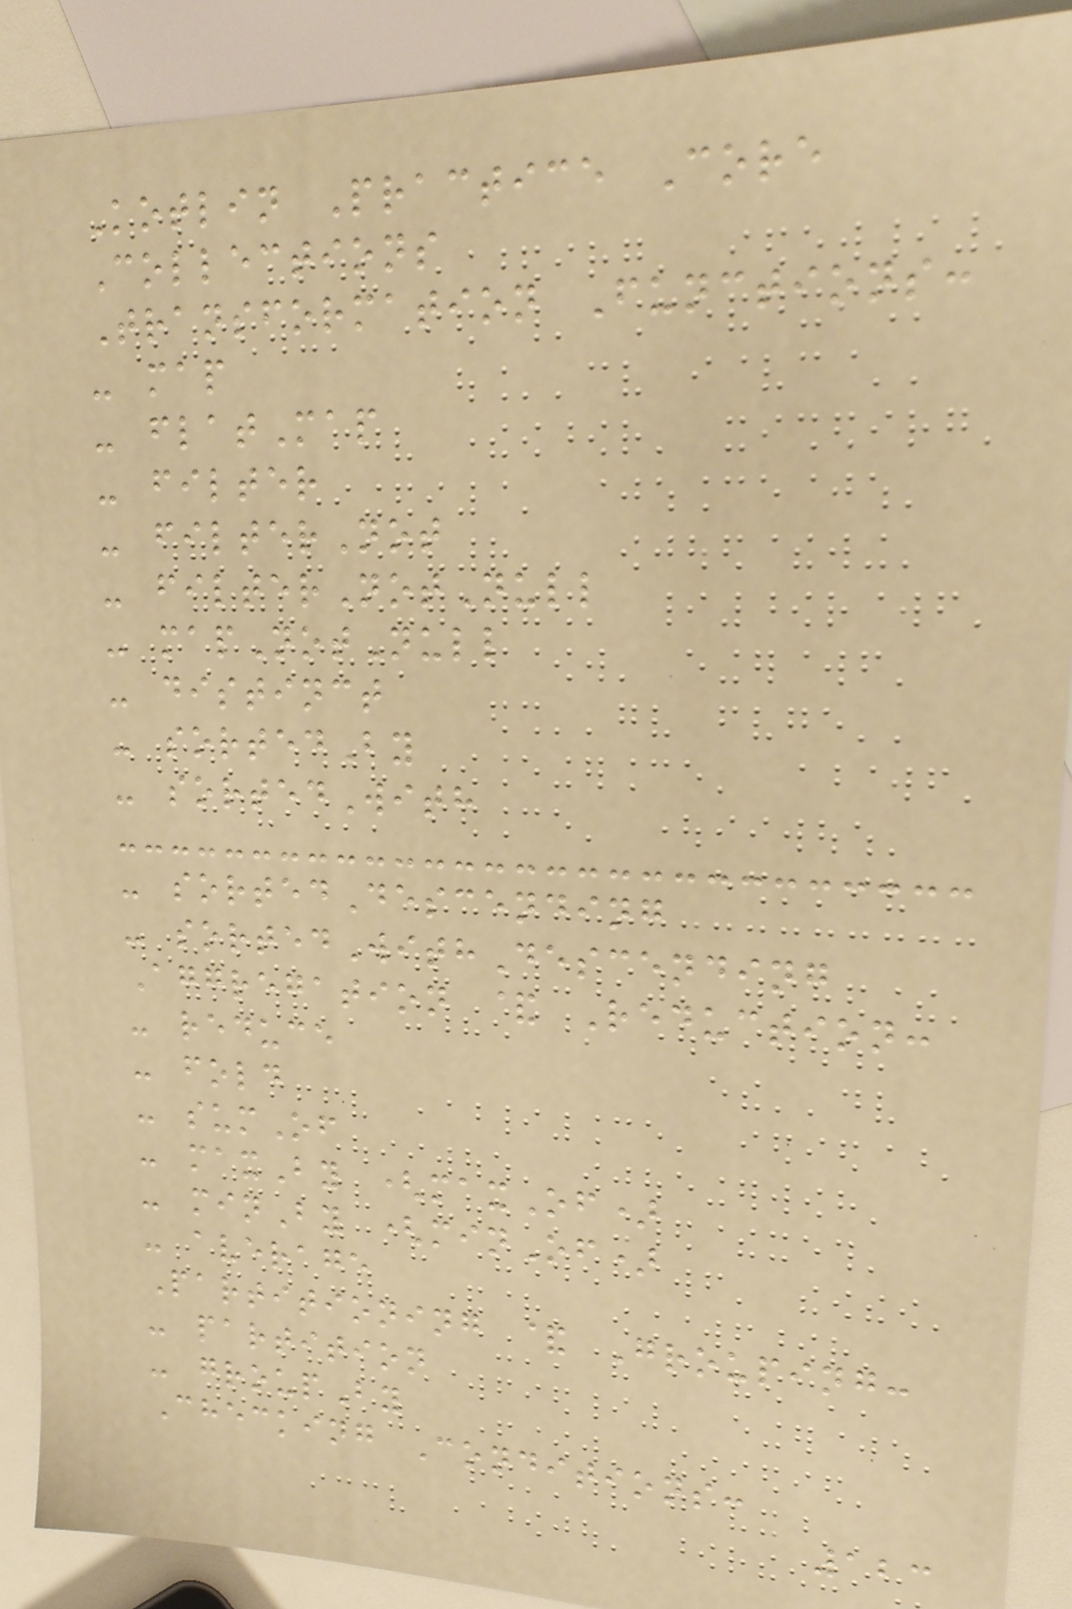Kotlin Practice Core
Collections
Transformation Functions:
- map
- flatMap
- filter
- filterNot
- filterNotNull
- mapNotNull
- distinct
- sortedBy
- sortedWith
- sortedDescending
- sortedWithDescending
Aggregation & Reduction:
- reduce
- fold
- sumOf
- maxBy (maxOf)
- minBy (minOf)
- average
Partitioning & Grouping:
- partition
- groupBy
Checking Conditions:
123
